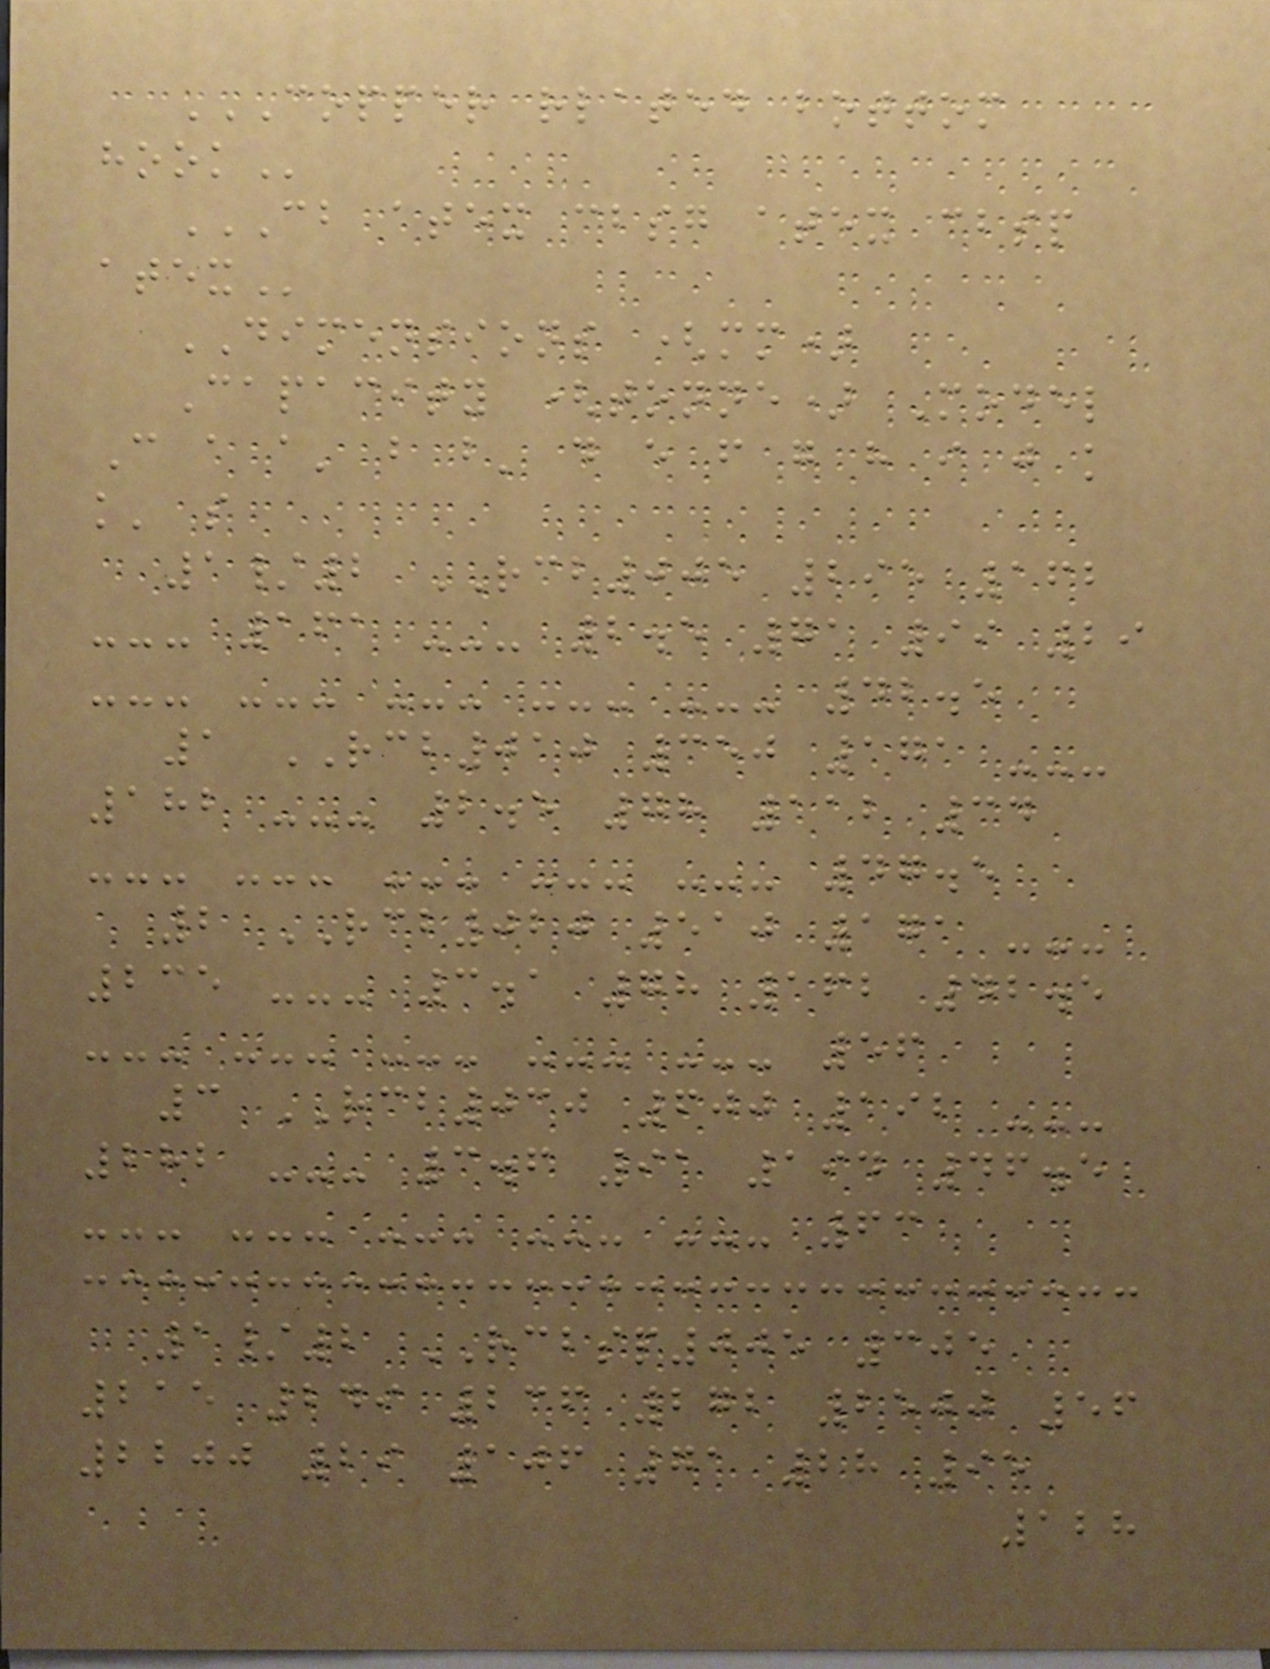COPPER RLATED BOTTOM
HOOK
CB ATEX CBSG ATEX CBSP
ATEX
DIMENSIONS (mm)
Capacity (tonne) Model
C a a' b b' d e f g h i j k
k' s
1/2 RCB005 295 162
--- 161 --- 2.5 71 99 29
--- --- --- --- --- 42.5
1 RCB010 350 171 ---
182 --- 2.5 78 112 34
--- --- --- --- --- 47.5
2 RCB020 510 171 ---
235 --- 3.1 78 162 42.5
--- --- --- --- --- 56
3 RCB030 600 192 ---
282 --- 3.6 91 194 46.5
--- --- --- --- --- 63
1/2 RCBSP005 305
215 249 236 272 2500 56
2200 29 106 71 28 95
128
